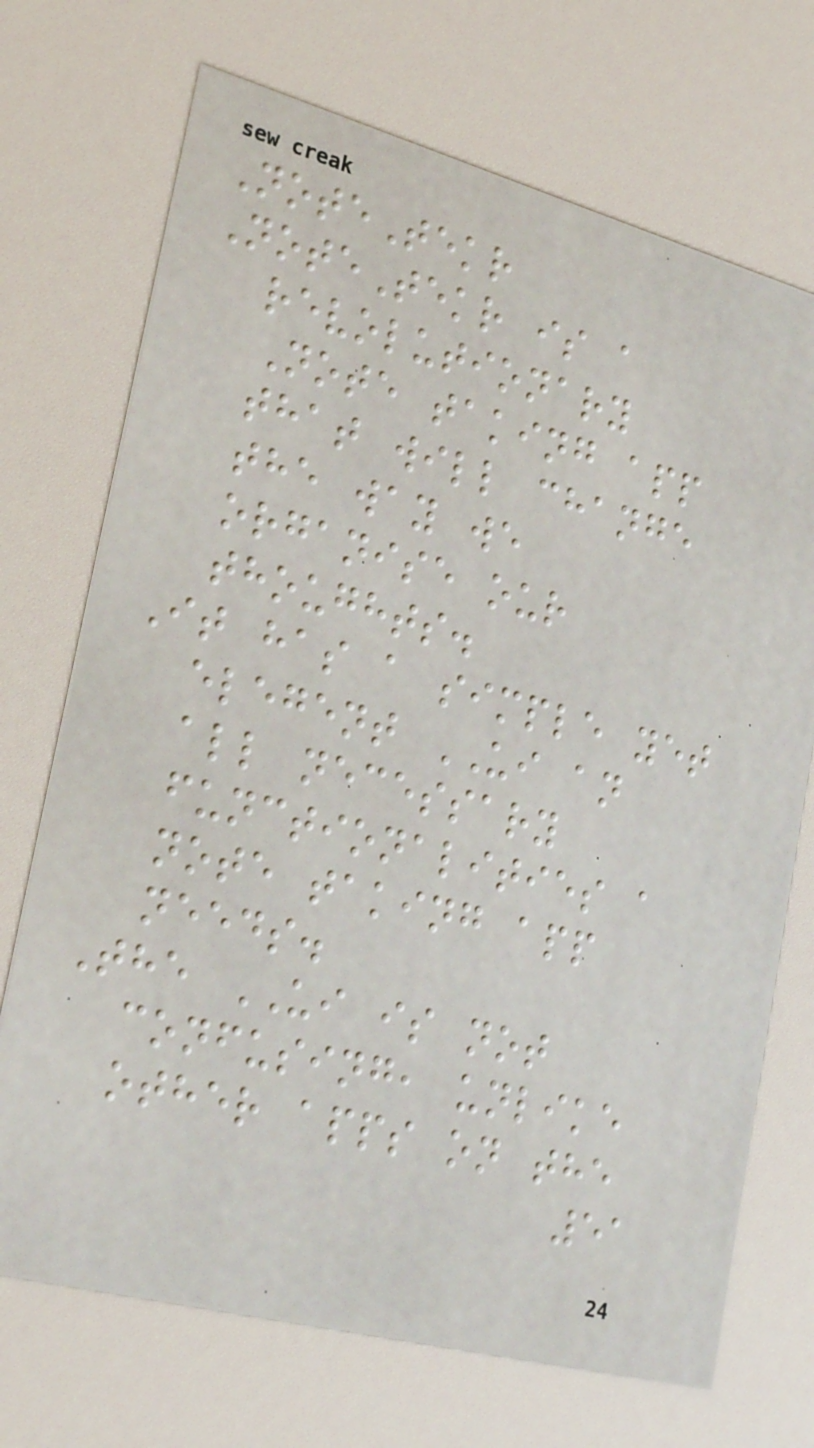NoteTekr
NoteTekr is a
revolutionary
Note taking app
that will change
the way we
organise our
thoughts.
It has a simple yet
elegent UI an
all necessary
functionalities a
note taking app
needs.
The UI is not
confusing, unlike
other apps on the
51
